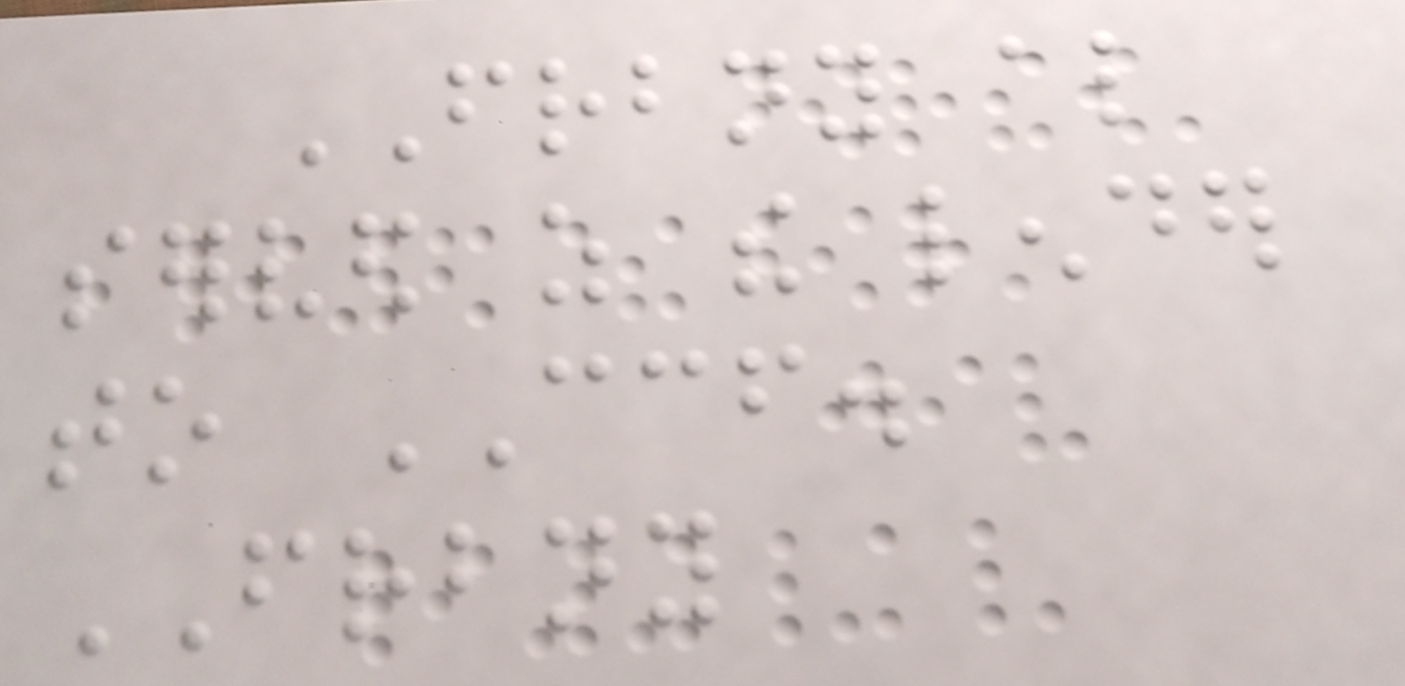FRBNY also
served as the lender
to CCF.
FRBNY
